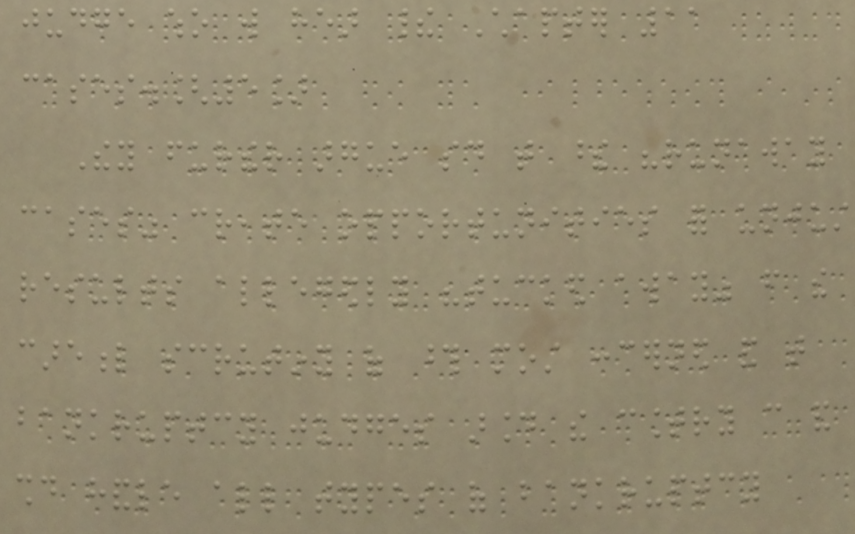judge who will hear their Chapter 11
cases.[5]
They further argue said that these "runaway
cases" create opportunities for unjust
results allegedly "tucked away" from the
careful scrutiny of those most concerned and that
bankruptcy judges around the country can and
should handle all types of bankruptcy
